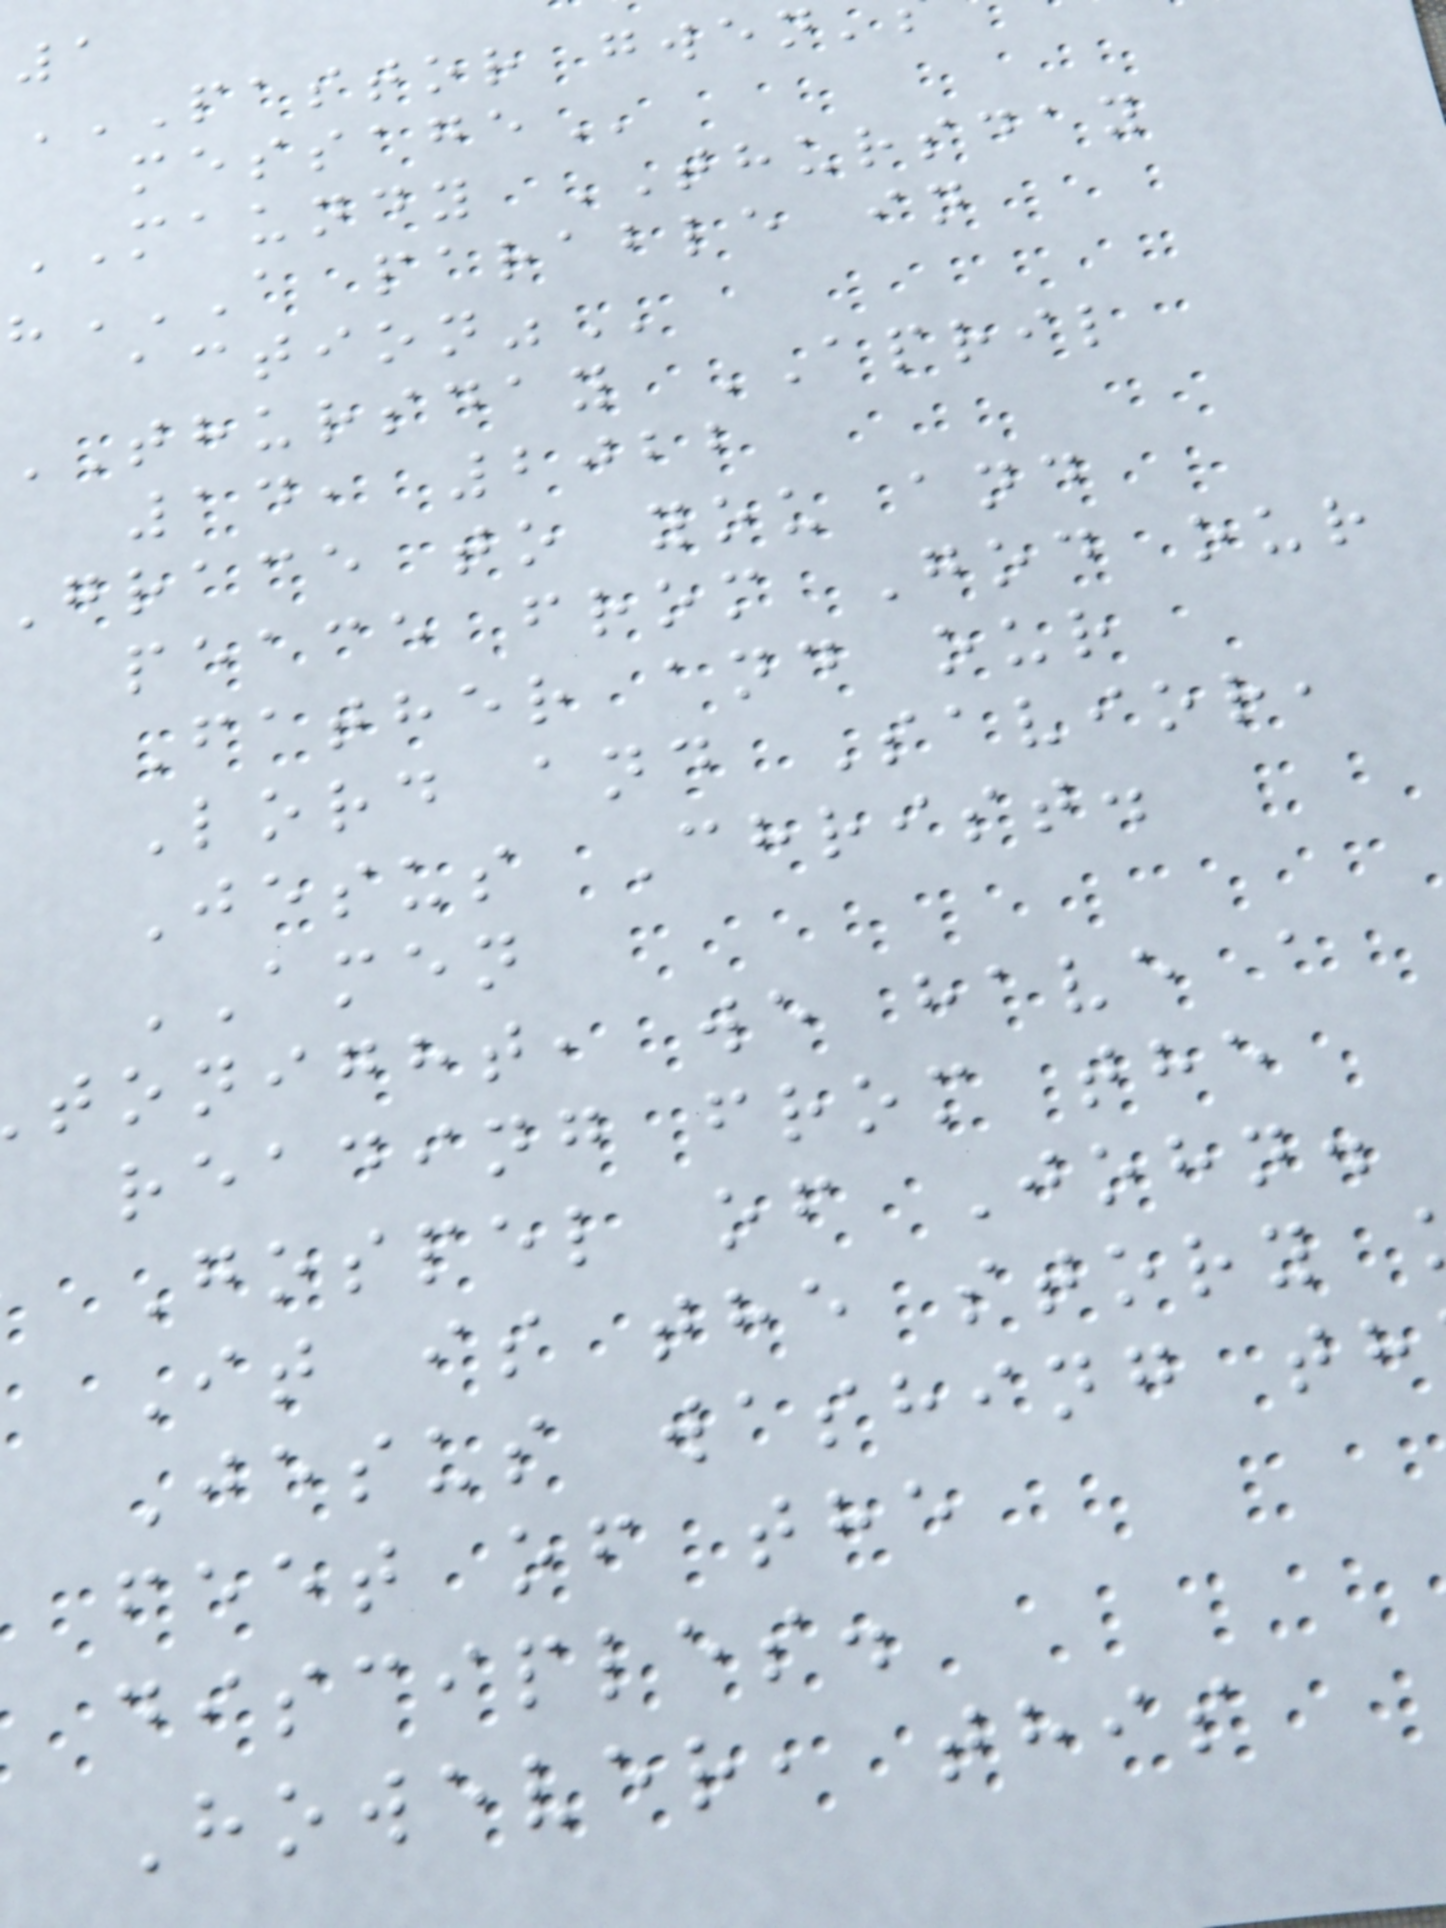1
MAUNDY THURSDAY
"A PARABLE IN
THURSDAY APRIL
14, 2022
grace to you and
peace from God our
Father and our
Lord and Savior,
Jesus Christ.
AMEN
tonight, we have a
reading from the
Gospel of John.
It is the story
Jesus washing th
feet of the
disciples.
However, this
